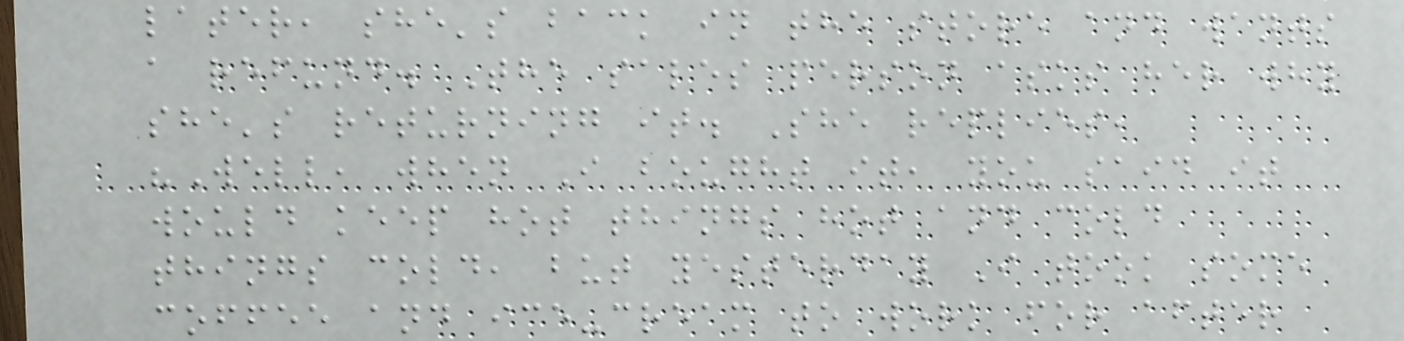later, she's back in the store and wants
a refund. The sales person asks her why
she's returning it. She replies,
"Well, when I bought it, you said it
would keep hot things hot and cold
things cold, but yesterday I took some
coffee and ice-cream to work for after
